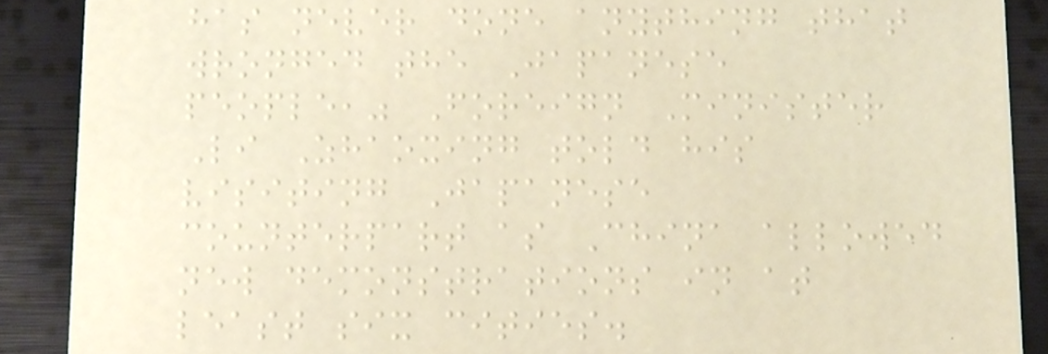has never done anything that
wronged the Japanese
people," Foreign Minister
Li Zhaoxing told his
visiting Japanese
counterpart as China allowed
new demonstrations in at
least six cities.
